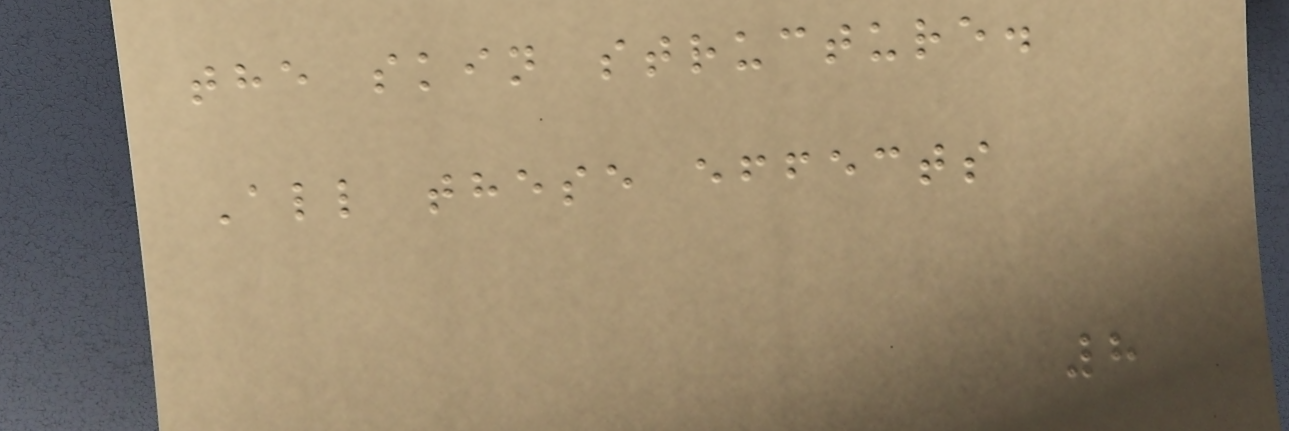the skin structure.
All these effects
8
